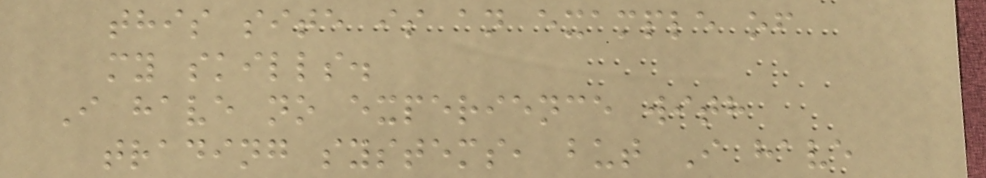this site is an example of
my skills.
I have no experience with
trading systems, but I have
